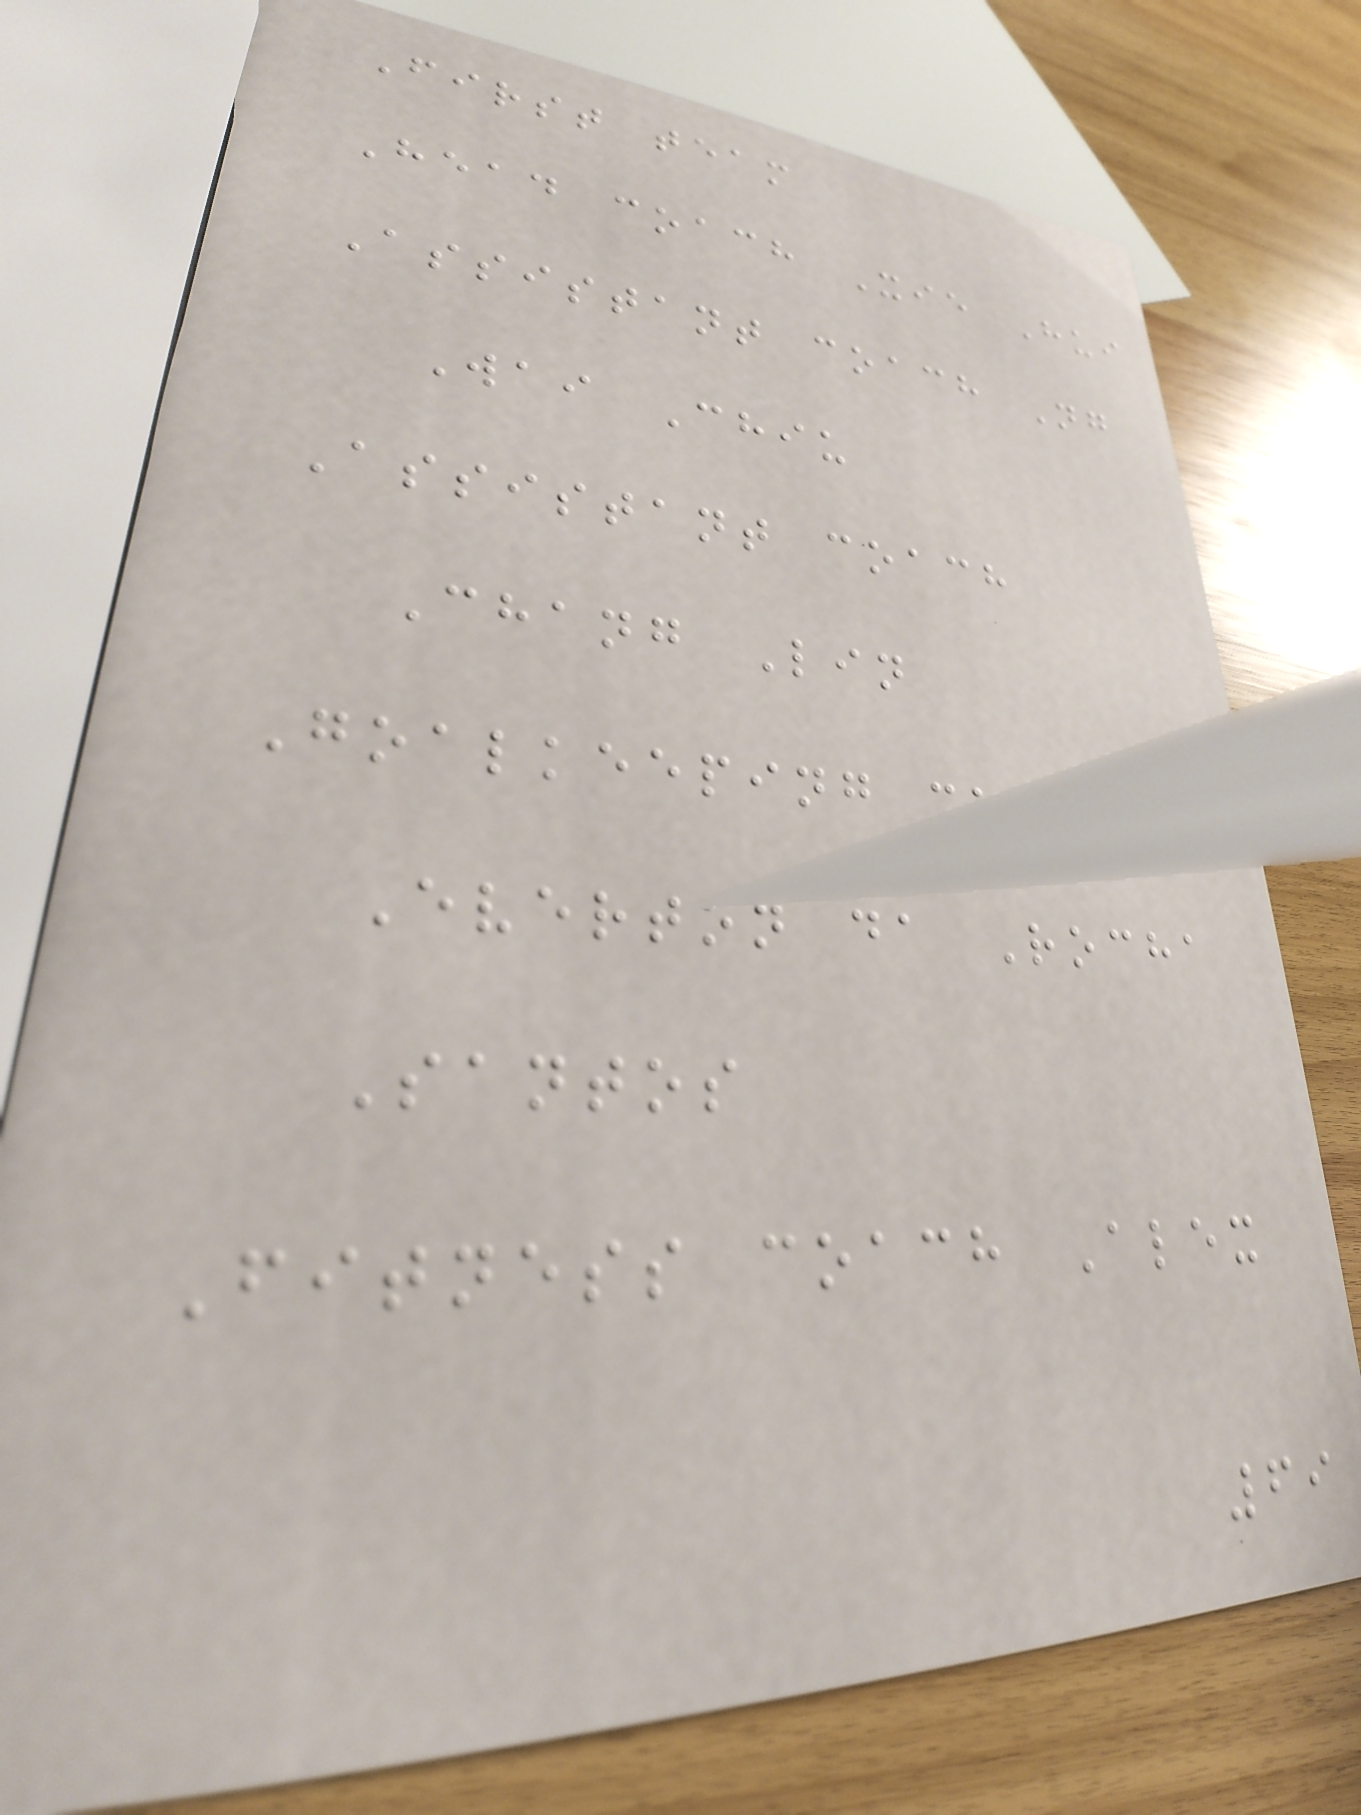First team
Head coach Xie Hui
Assistant coach Ng
Wai Chiu
Assistant coach
Chang Lin
Goalkeeping coach
Everton da Rocha
Santos
Fitness coach Alex
69
